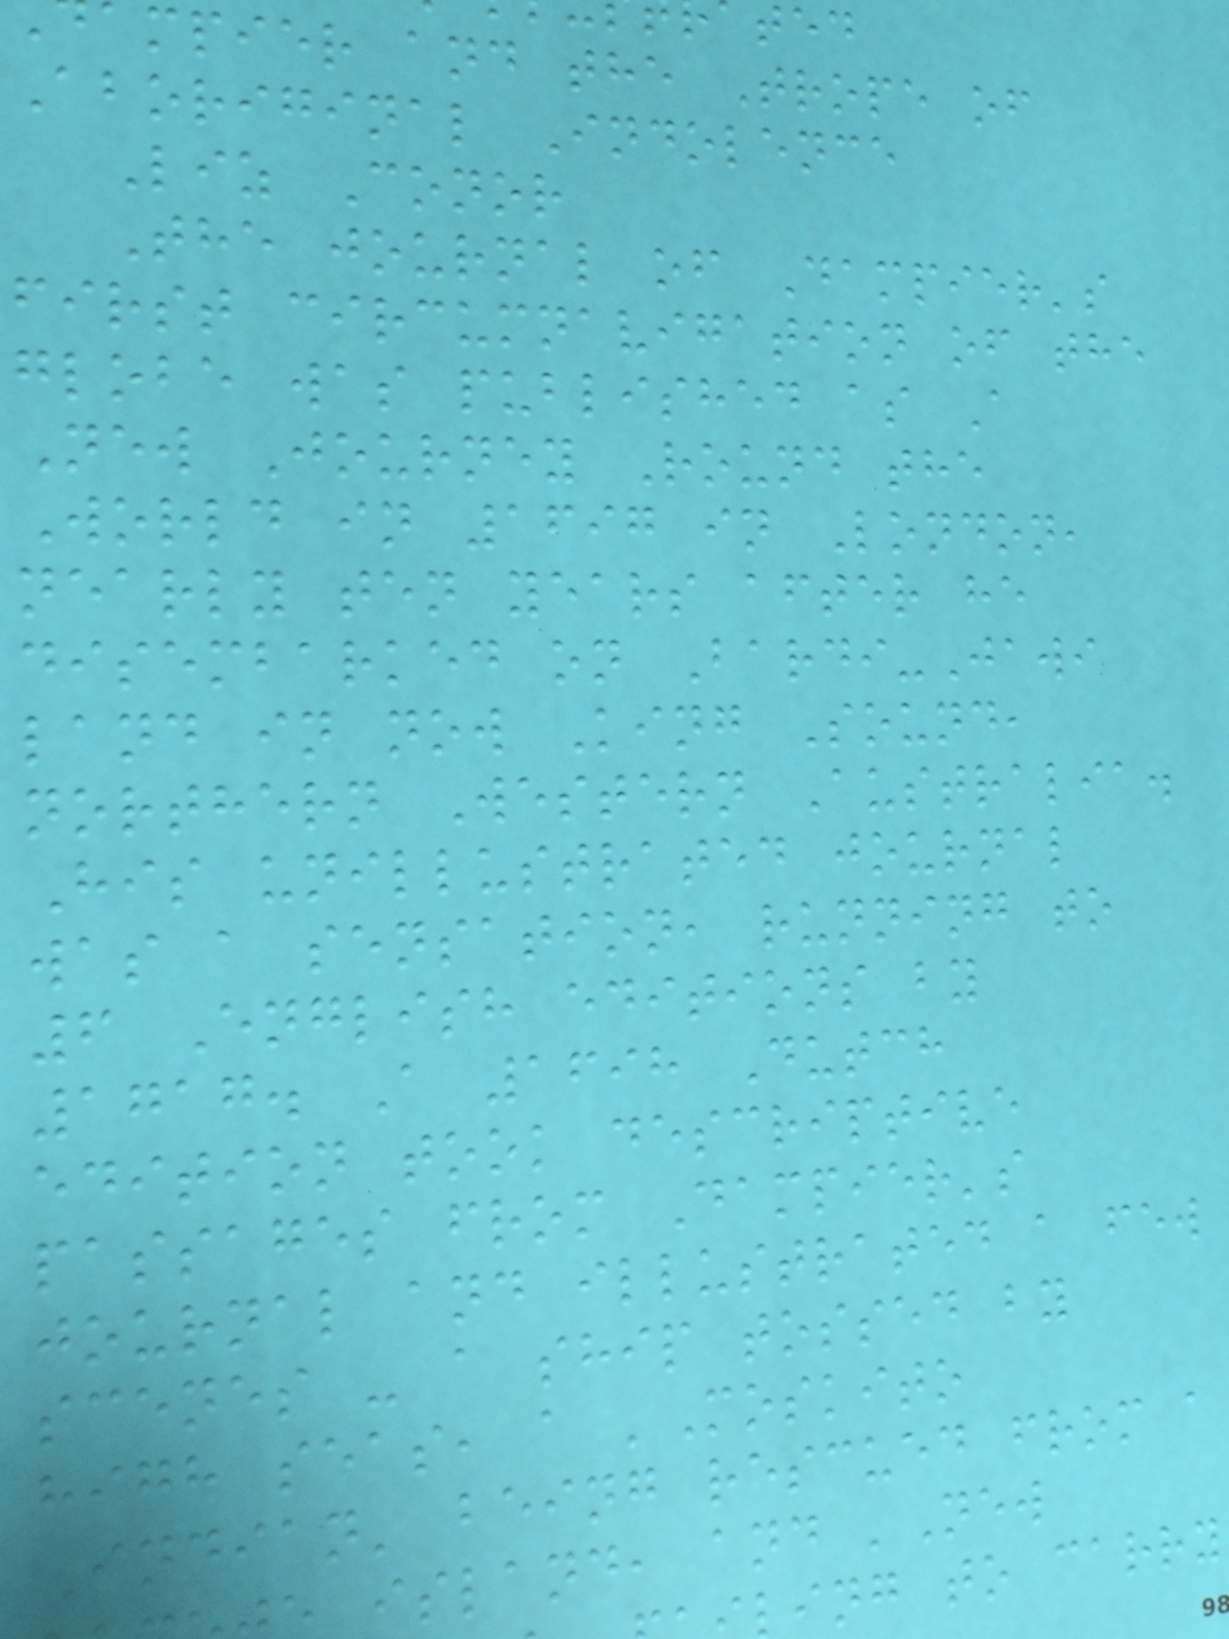mpier and the Trope of
Aboriginal Indolence
Liz Conor
The journal of Dampier's
first circumnavigation of the
globe was published as A
New Journey Round the
World in 1697 in London,
nearly ten years after he
disembarked on Bardi-Jawi
land in now King Sound,
northern Western Australia.
His unillustrated journal
was a sensation, running to
6 English editions by
1717. A 1698 Dutch
edition took descriptive
passages from Dampier's
journal and illustrated a few
scenes - a ship tossed by
high seas, a 'Moskito
Indian' being rescued from a
island, and 'New
ing to carry
